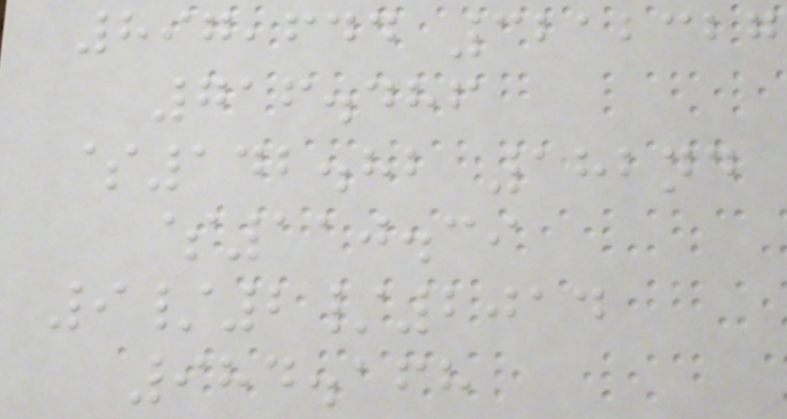897,644 3212327
716.486
$142.82 182nd
$110.39
9/2/2014
984.168
